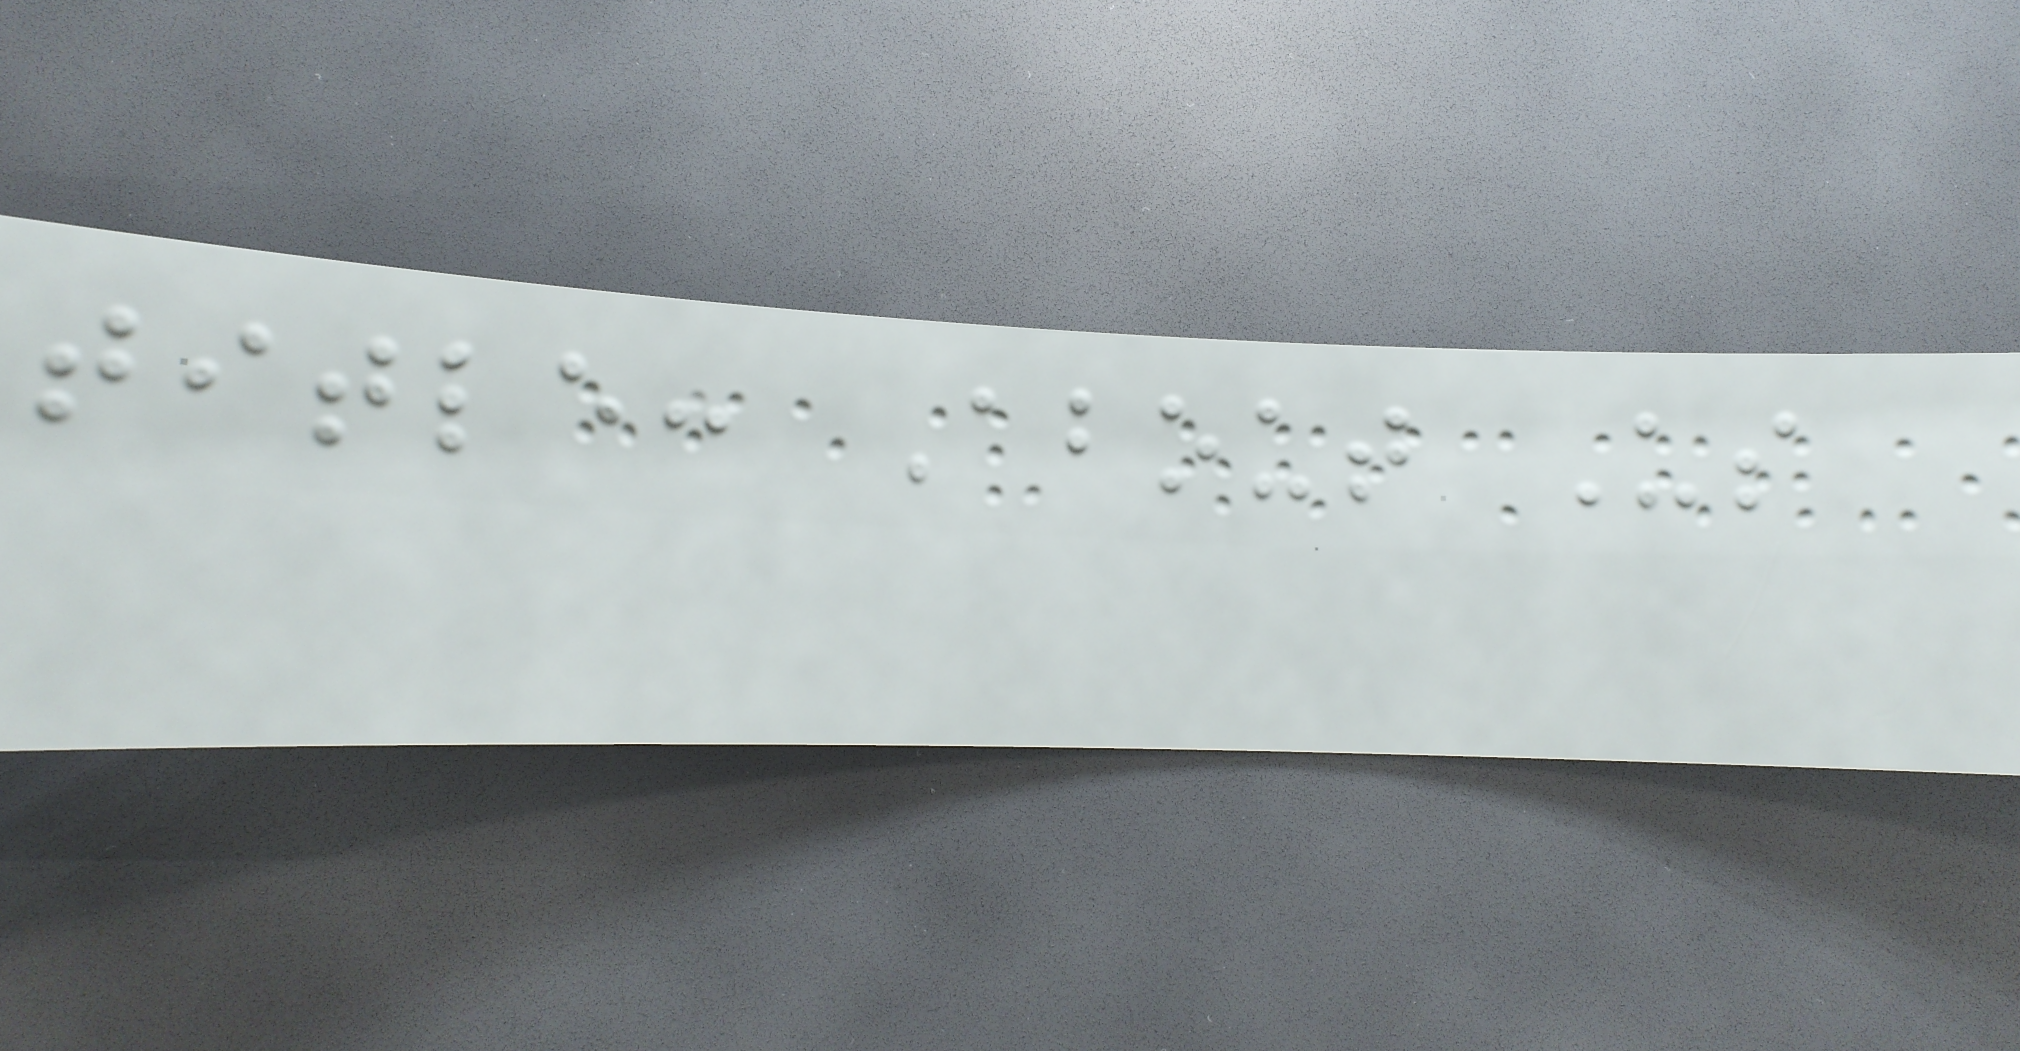title: About Us
